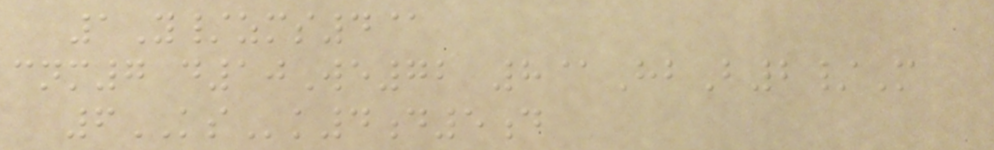1Y/zms4@
cnm7 d10We72 8@HbB2/M
6KSk4d5d
